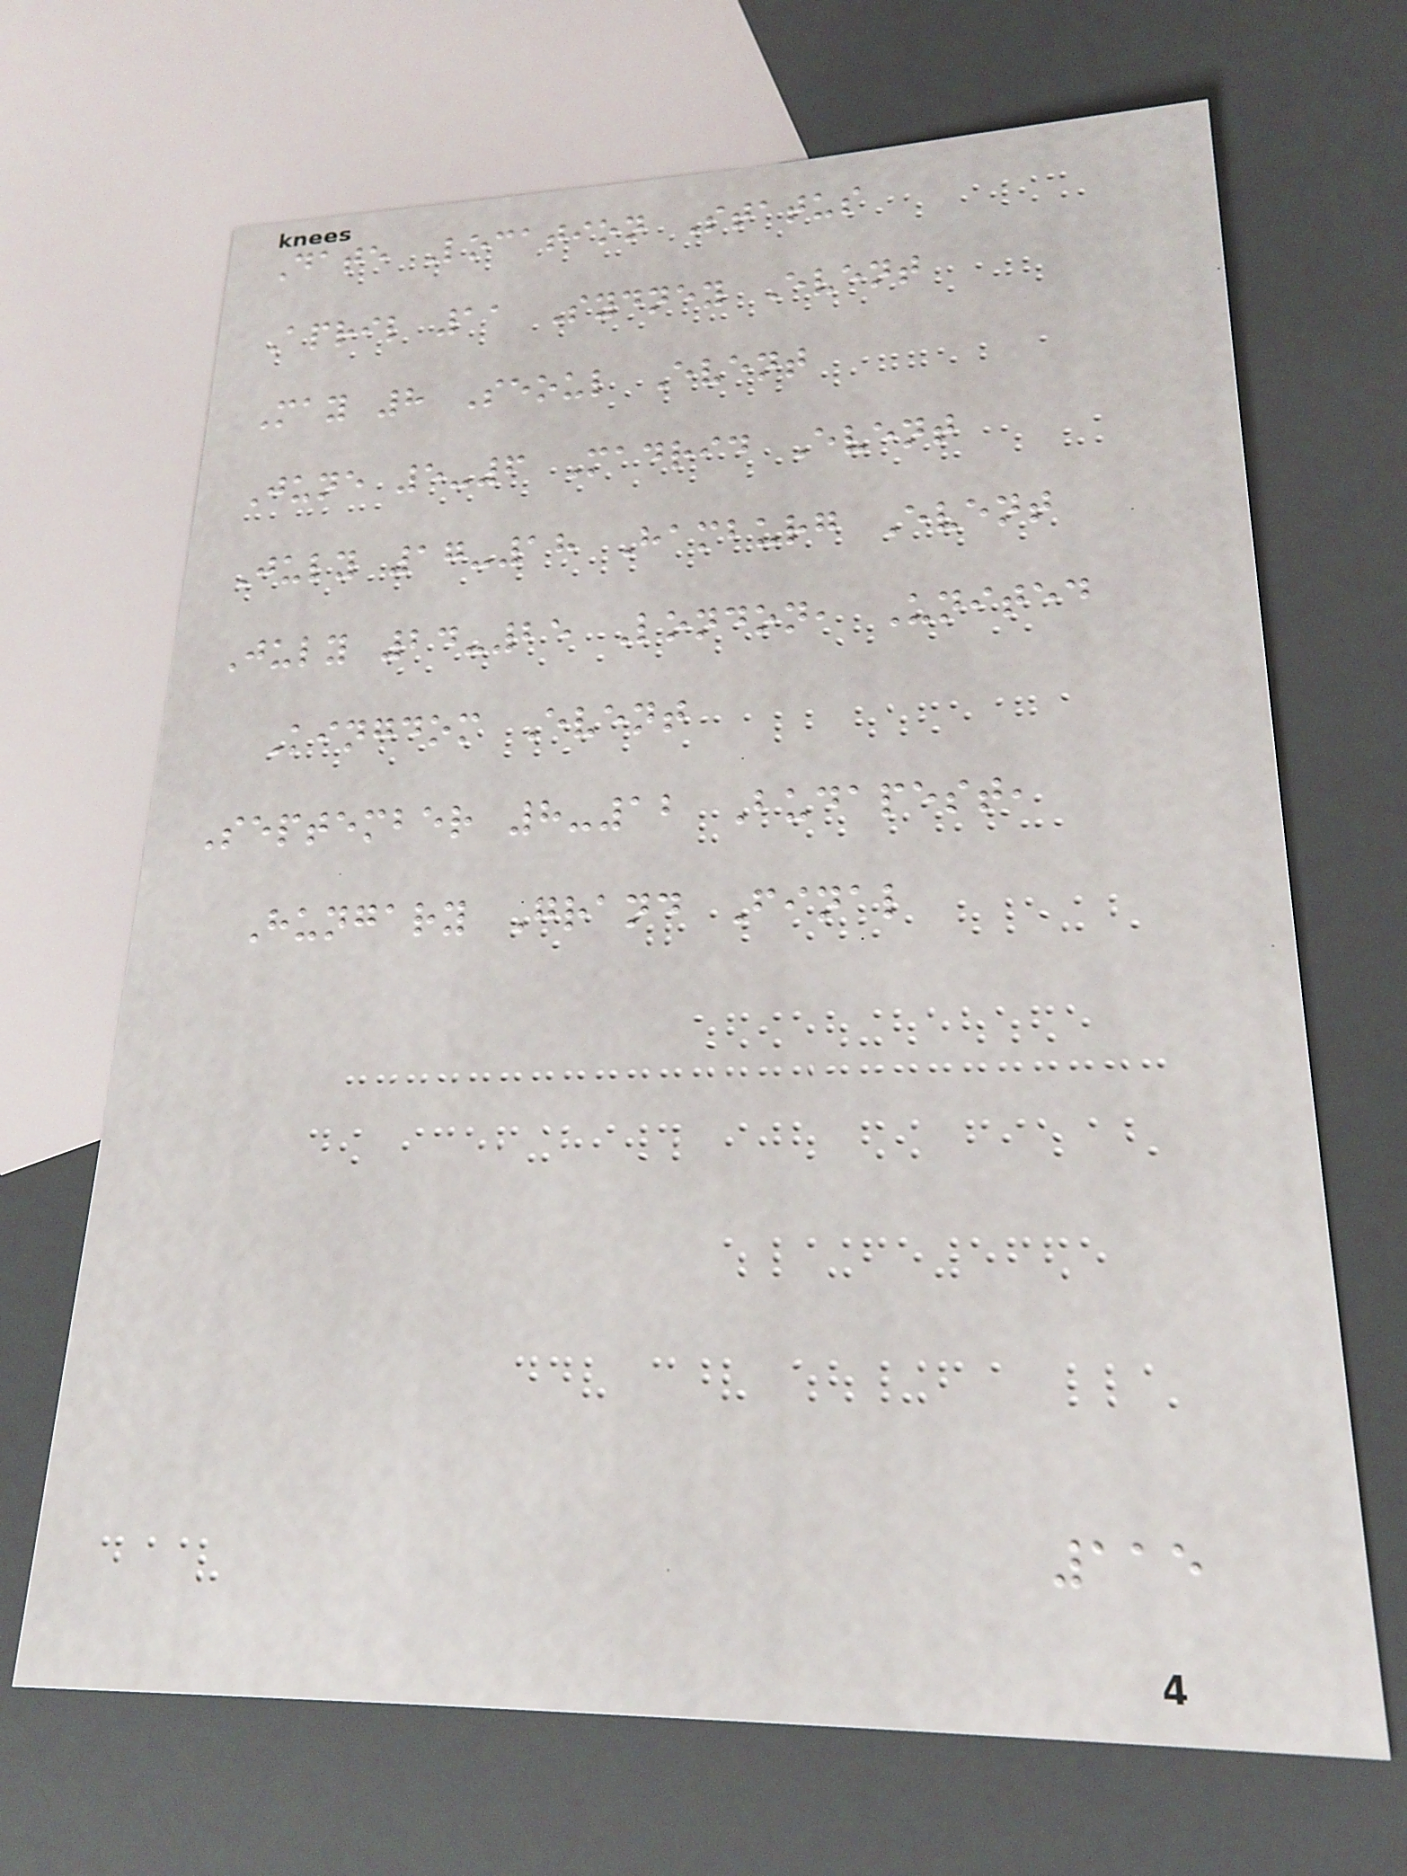Date Location Status
April 11 Sydney Event
May 8 Seoul Event
June 5-6 Madrid Event
July 17-18 Hamburg Event
July 24-25 London, United
Kingdom Event
September 8-12 Budapest,
Hungary Grand Final
115
